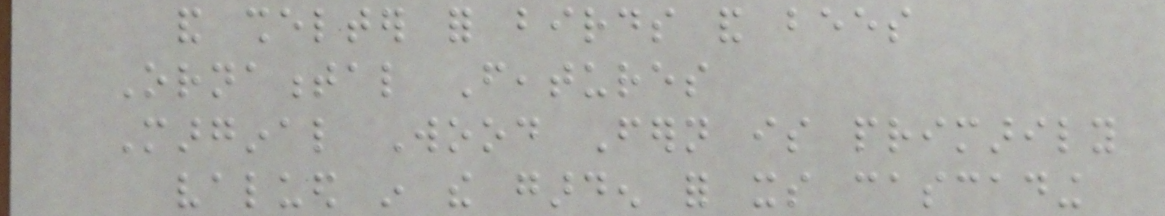and shelter for birds and bees
Ornamental Features
Marginal Wood Fern is primarily
valued in the garden for its cascading
